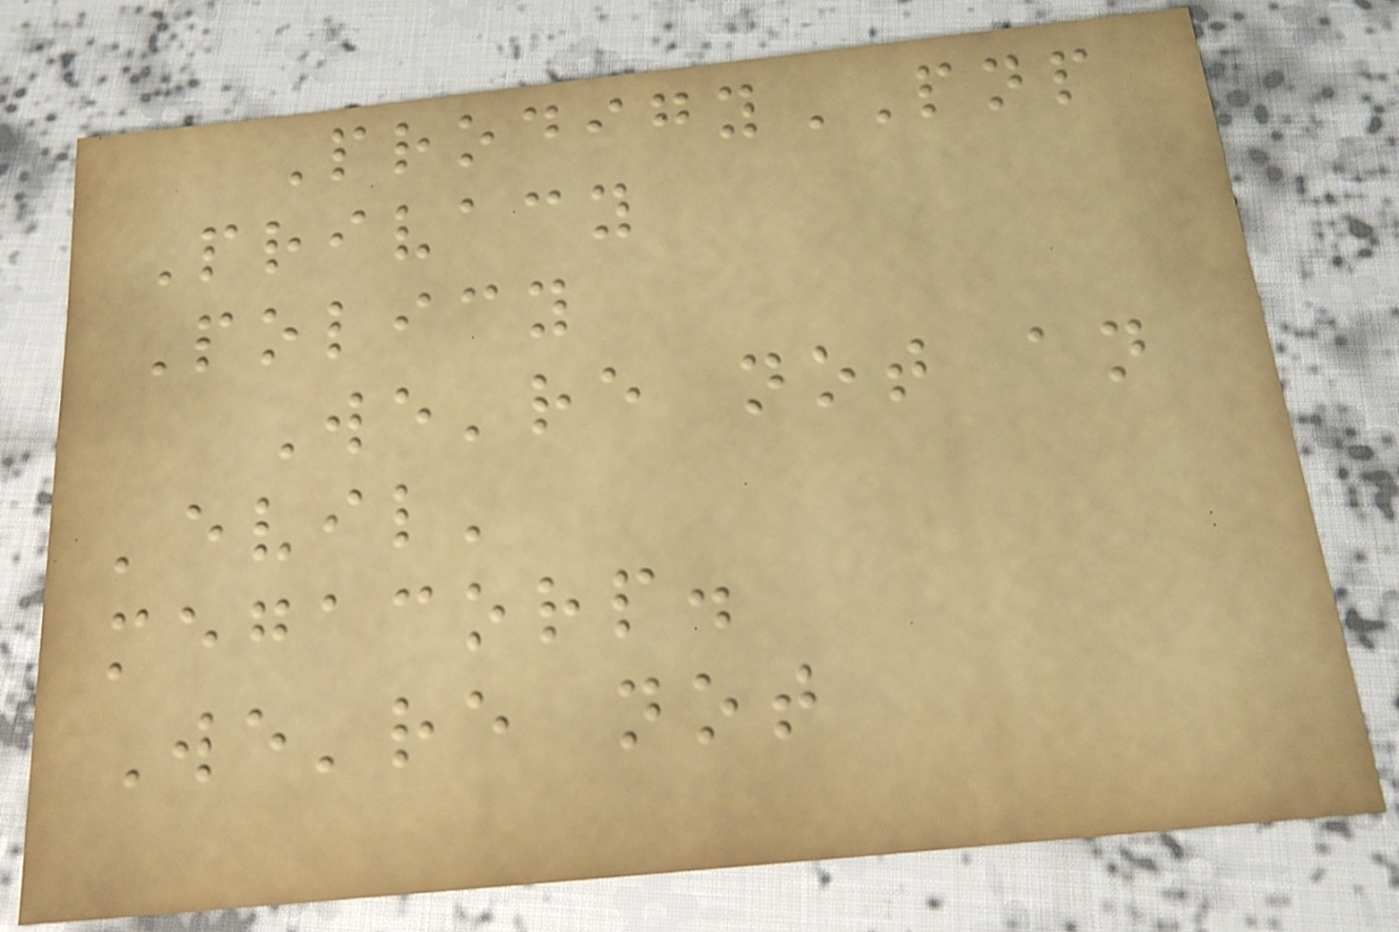ProdigyPNP
Privacy
Policy
We're not an
'evil'
megacorp.
We're not
